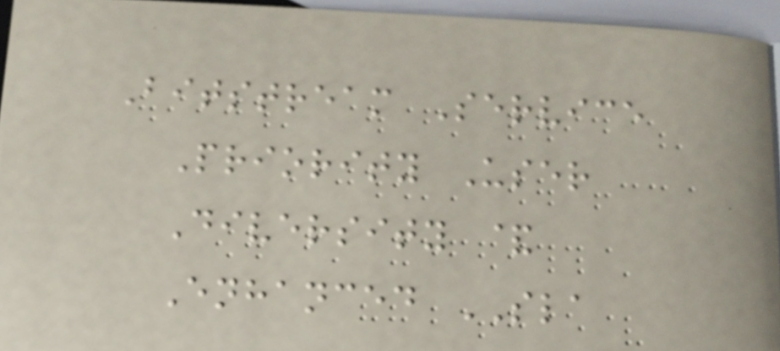Bitstream Service
Priority User
Diversity &
Enhanced SLA
